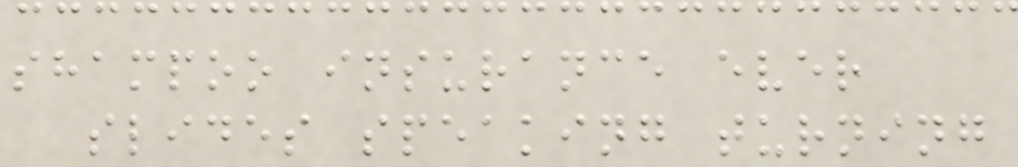shampoo insurance ever
slides speaking turning
